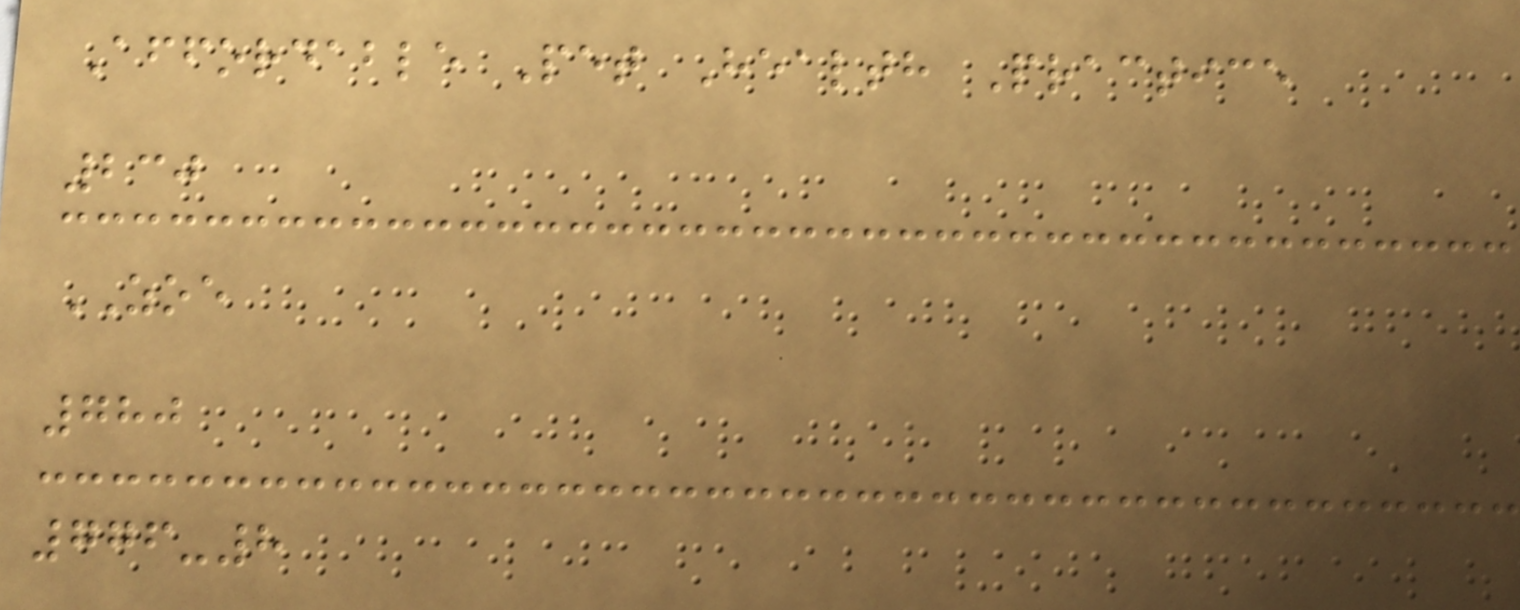Affordable Pet Health Practice
230
ZOE
780
776-8
